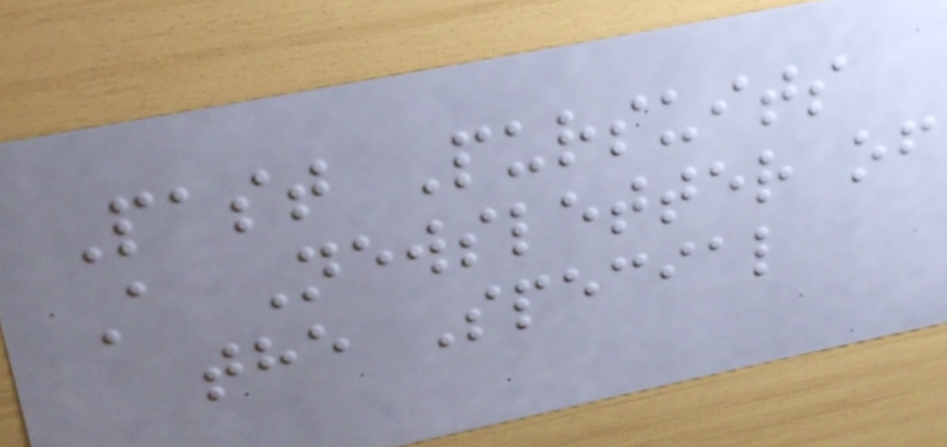Past Pursuits
A Newsletter of
the Special
